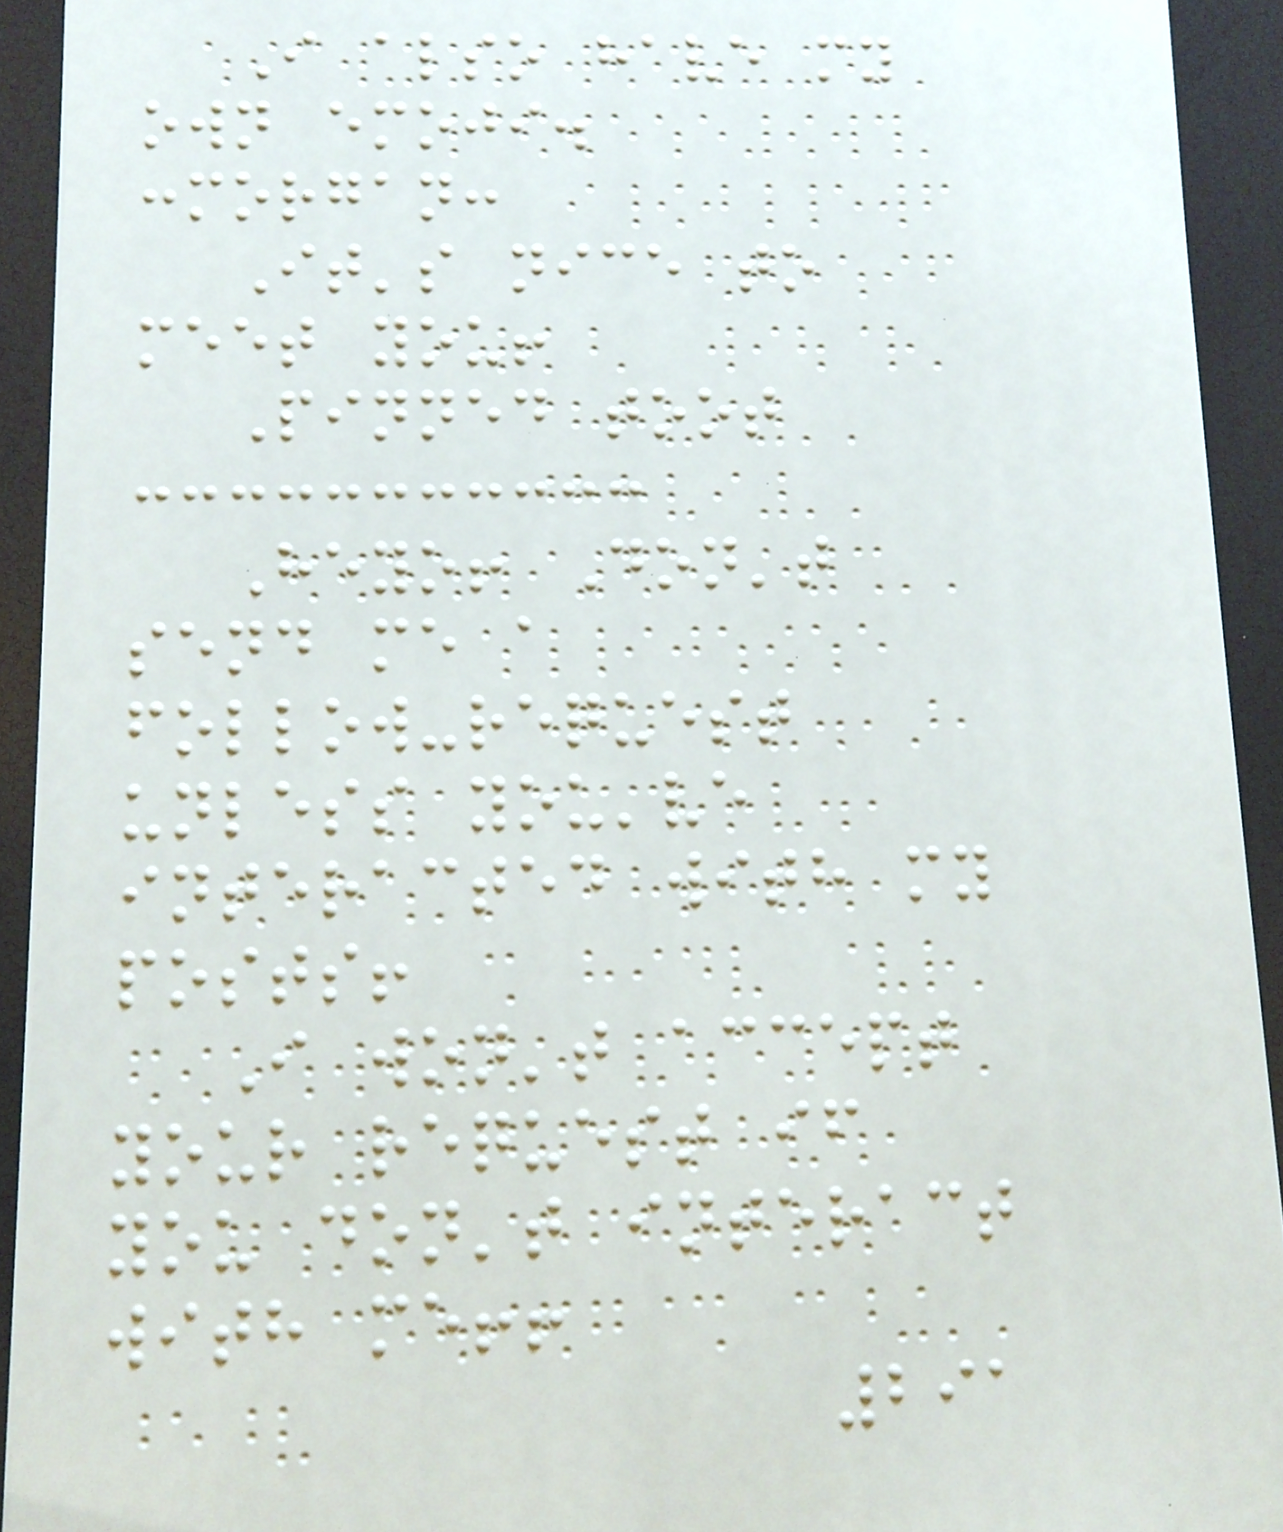I also have my
own emoji.
:morgan:
It's nice to
meet you!
Pinned toot
Heyo! Don't
send me a
follow-request
unless you've
interacted with my
posts!
I won't accept
your request if
you don't interact
with me!!
291
